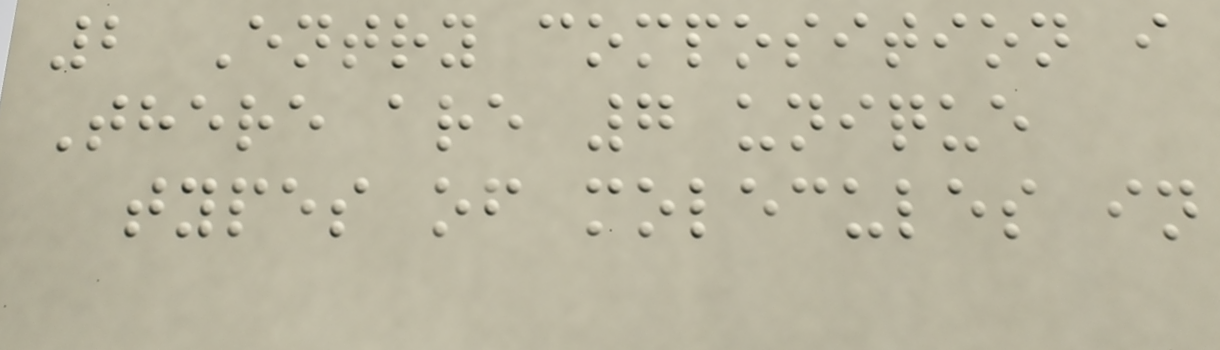2 Entry composition i
There are 7 unique
types of molecules in
